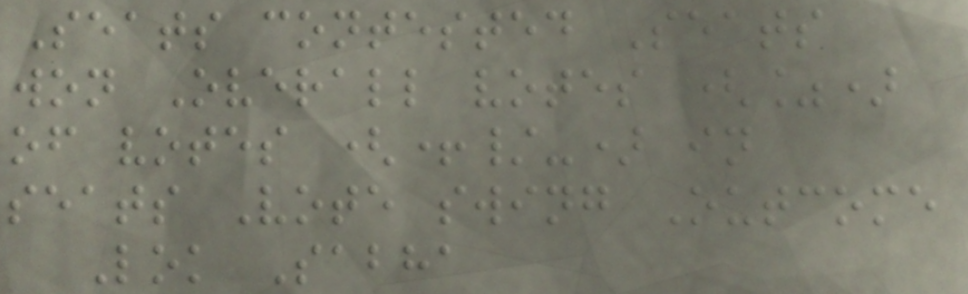Seats contested Seats
won Overall votes (%)
of votes (+/-) in
seats Vote swing Outcome
Lok Sabha
